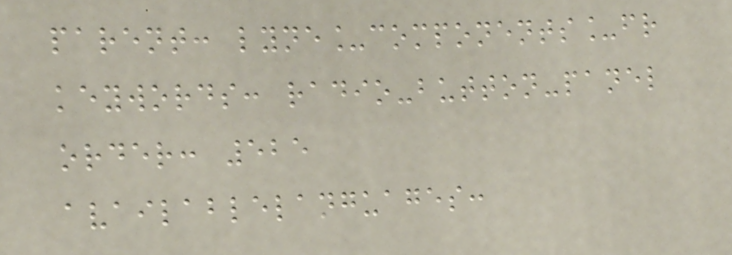parent: lyne_components_fr
keywords: radio-button-panel
order: 525
availablelanguages:
